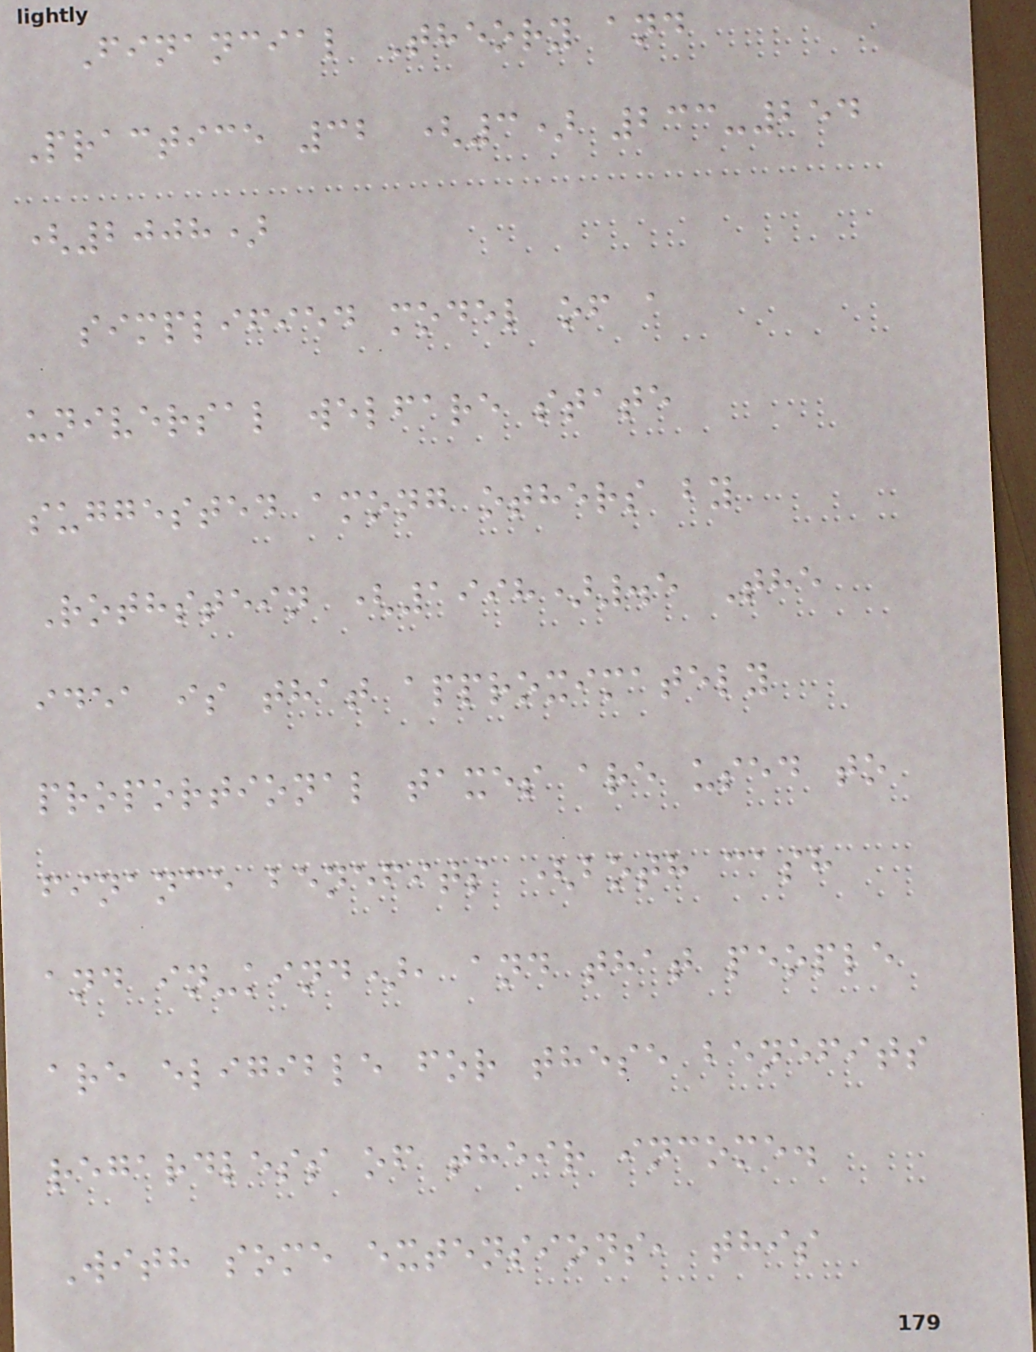Financial Theory and
Practice 32 (3) 233-254
(2008)
simplified model of a
universal welfare state
suggested among others by
Rothstein (1998).5 The
idea is that approximately
proportional taxes are used to
finance benefits (both cash
and in-kind), and that people
are eligible for these benefits
regardless of their income.
With some extensions, this
